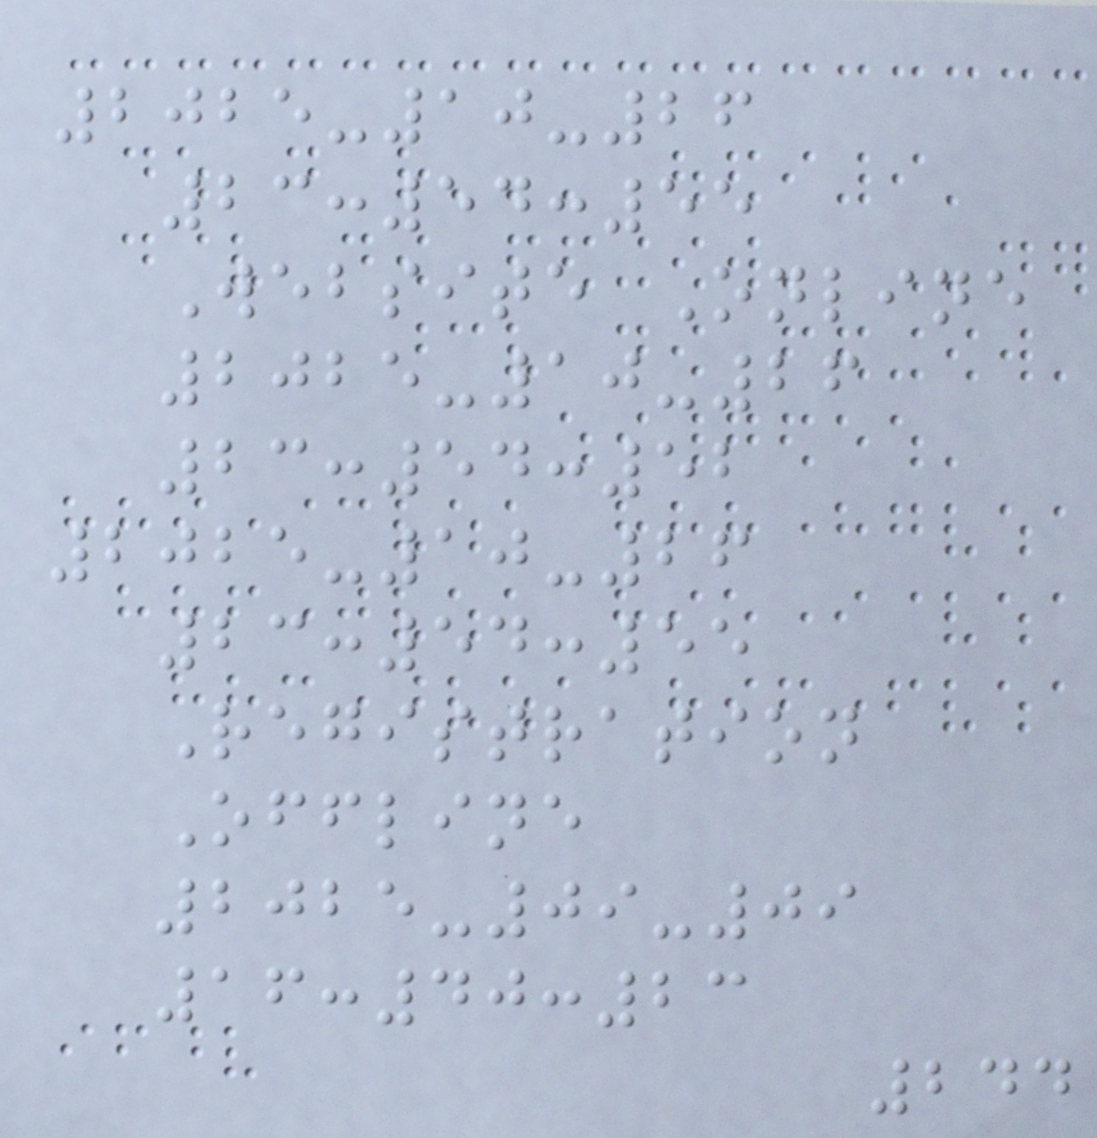2025-10-26
23:54:55
Website Online
2025-10-26
23:54:52
2025-10-26
23:54:55
Registration
Offline
2025-09-09
16:40:23
244
